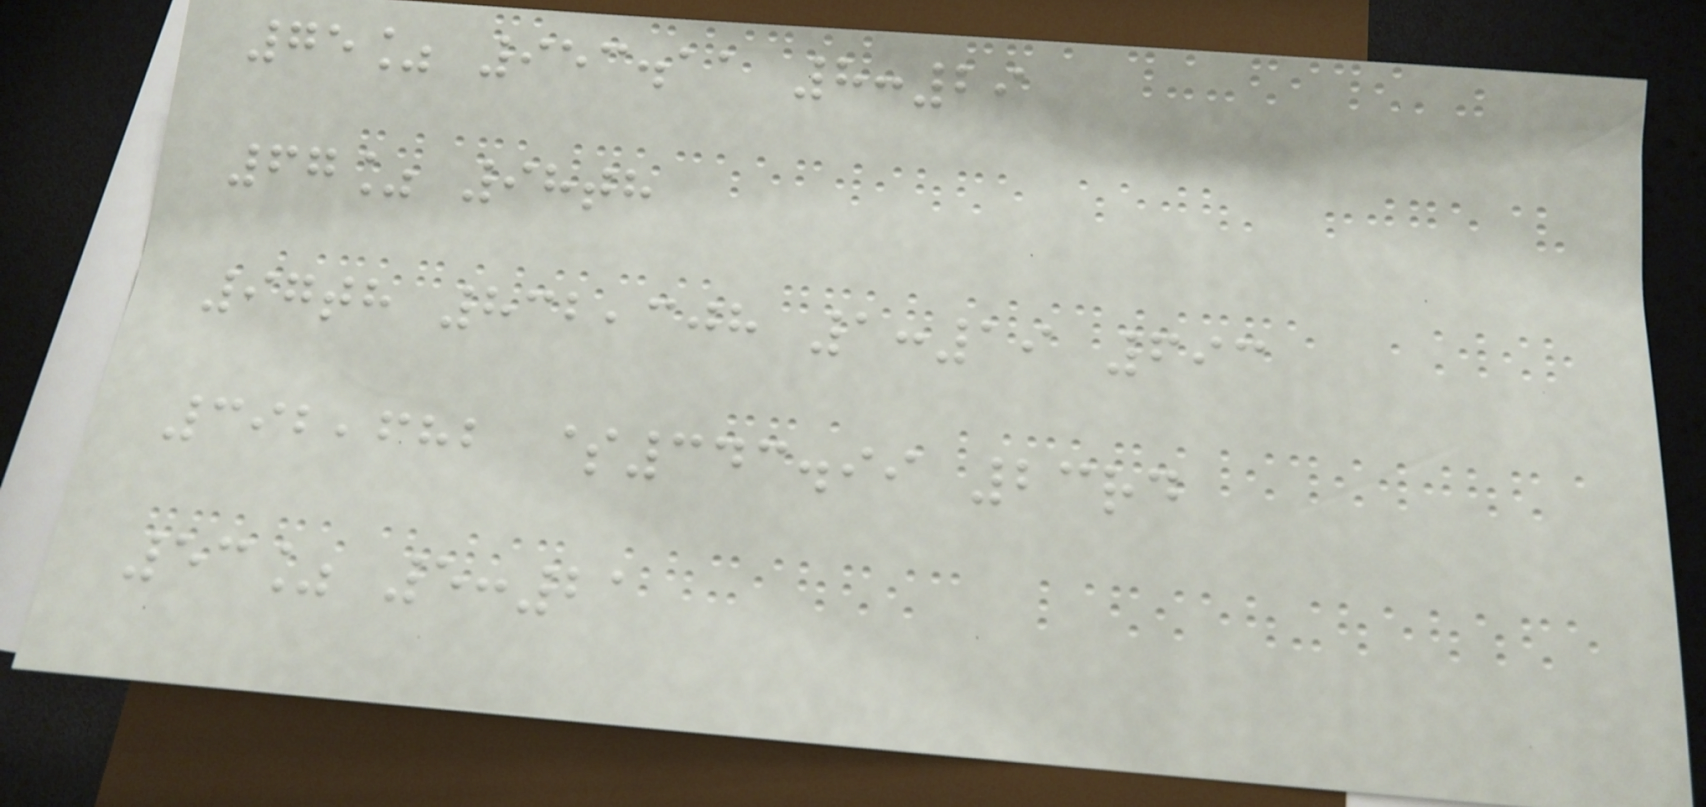75% 953.11 8:29
67% 98th
97th 832,308 1:19 693
392,682 $343.99 23rd
53% 5:21
